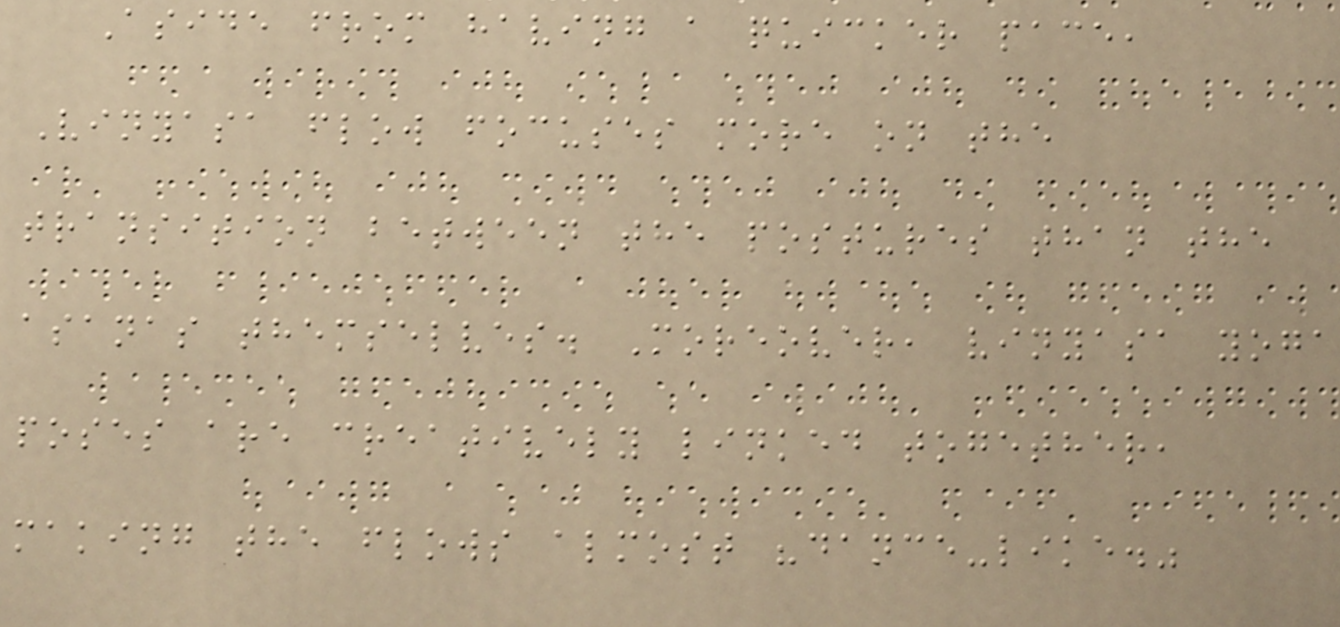Aside from having a quicker pace,
Vinyasa flow focuses more on the
transition between the postures than the
asanas themselves. Moreover, vinyasa yoga
poses are creatively linked together,
making the flows almost "dance-like."
